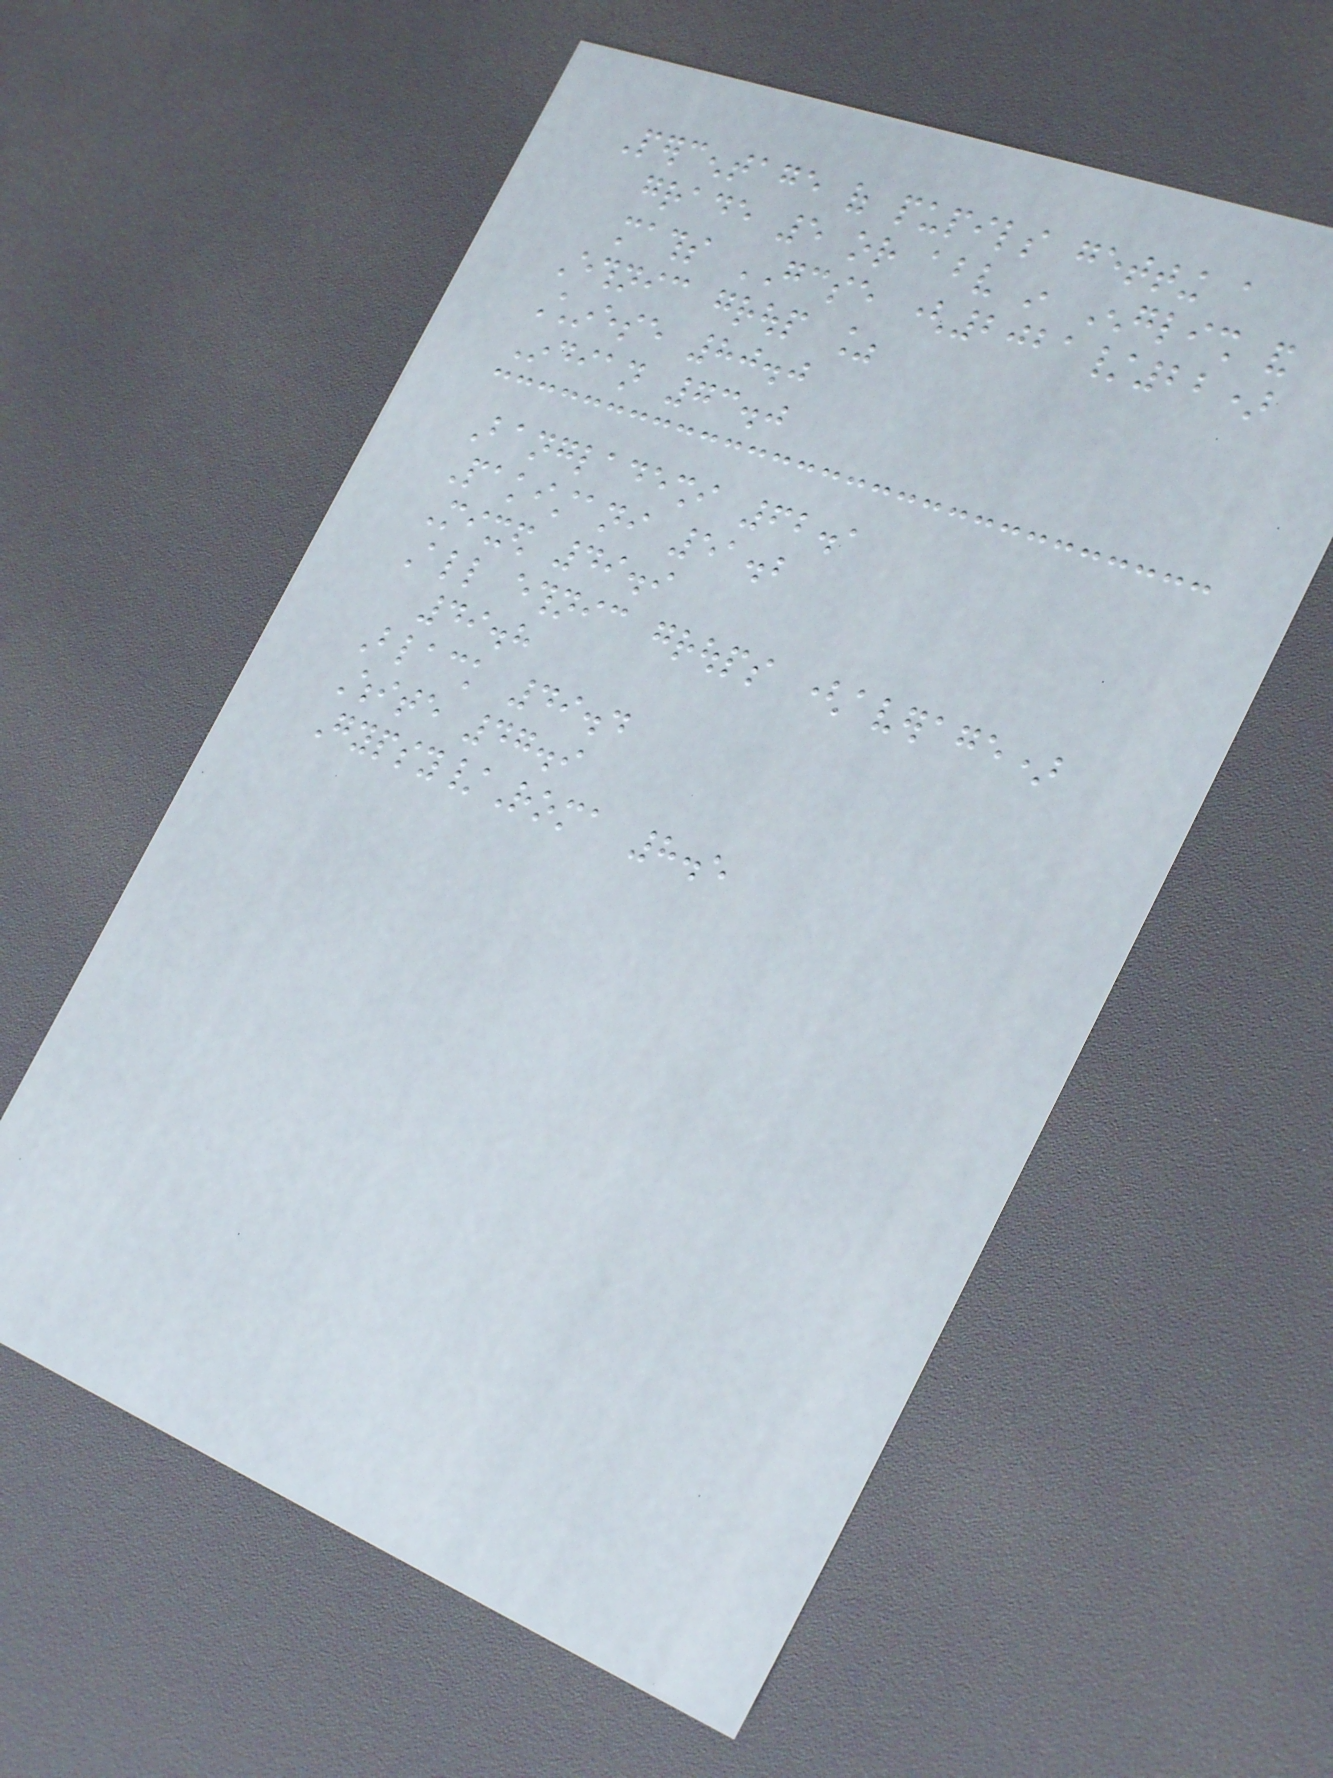Percentage of pupils getting a
grade 5 or above in English and
maths GCSE (2021/22)
Ethnic group %
Chinese 80.0
Indian 73.0
Bangladeshi 62.1
Pakistani 51.2
Mixed 49.9
All ethnic groups (average)
49.8
Black 49.4
White 47.9
Gypsy/Roma 8.5
